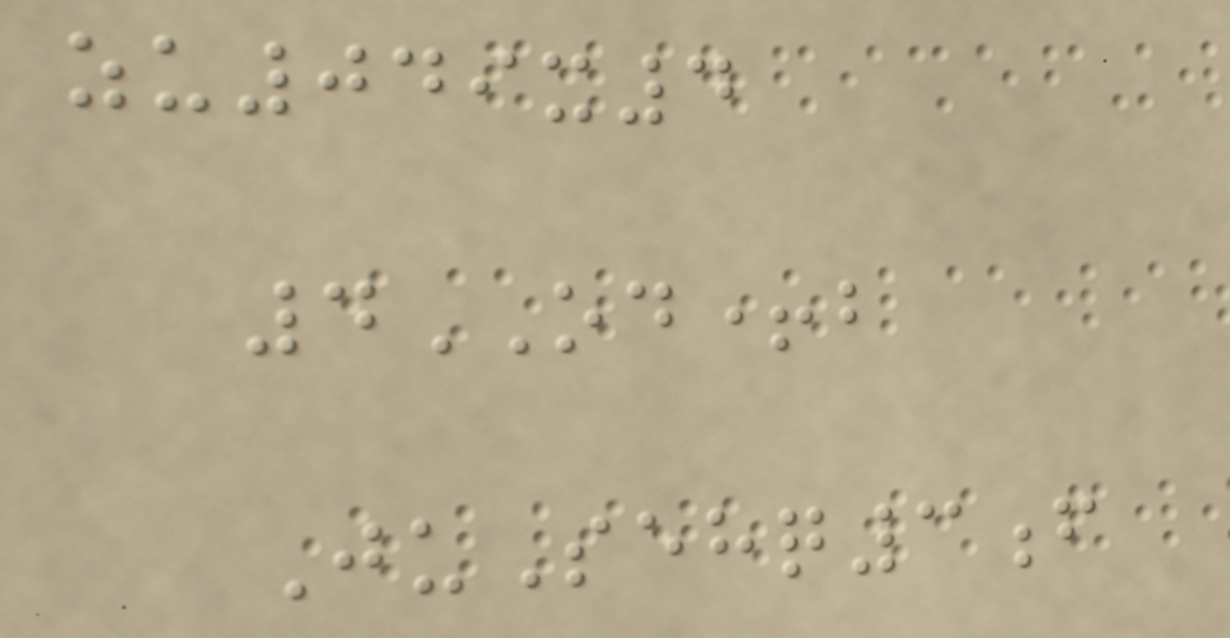zu049x4
4OD+b
JuSehq3f
